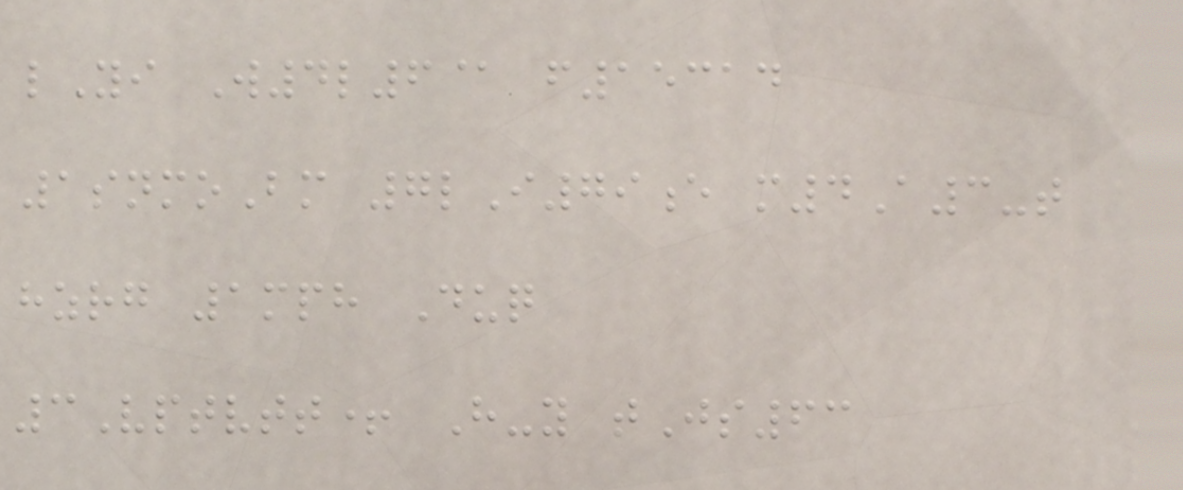lYi W4l6@ f15314
1snmoBm 7lI79e m4A3-t
hzrg 1mph Duq
3Vptvtt+ H-y tJs63
